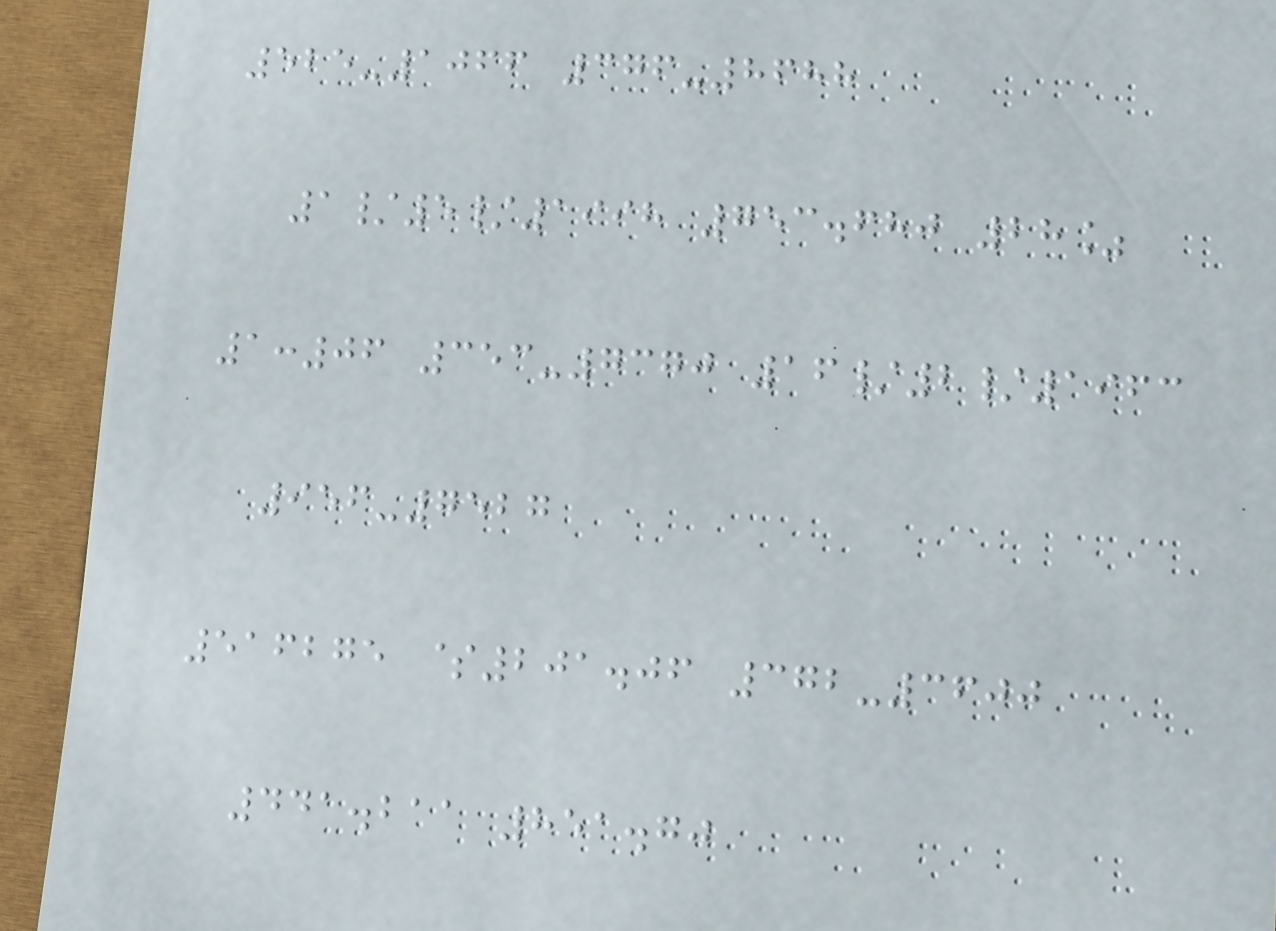525-1066 376-8688
1/5/1998 753.680 28%
1:06 353-7370 16/2/1963
956-7527
516275 $201.06 372-3600
441.211 851.70
